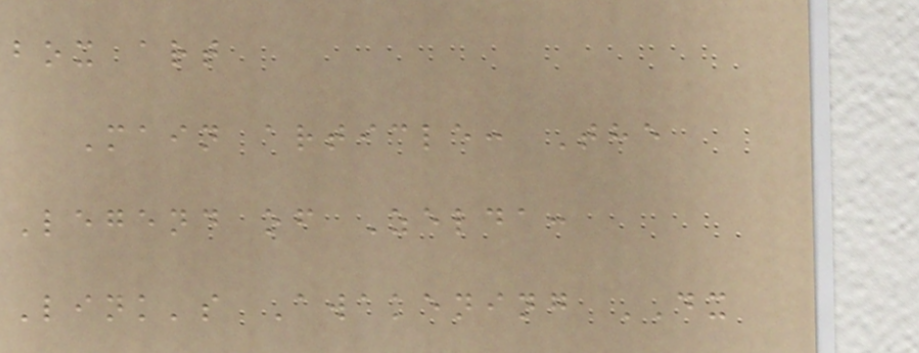box art
Main article: The
Legend of Zelda:
Link's Awakening DX
